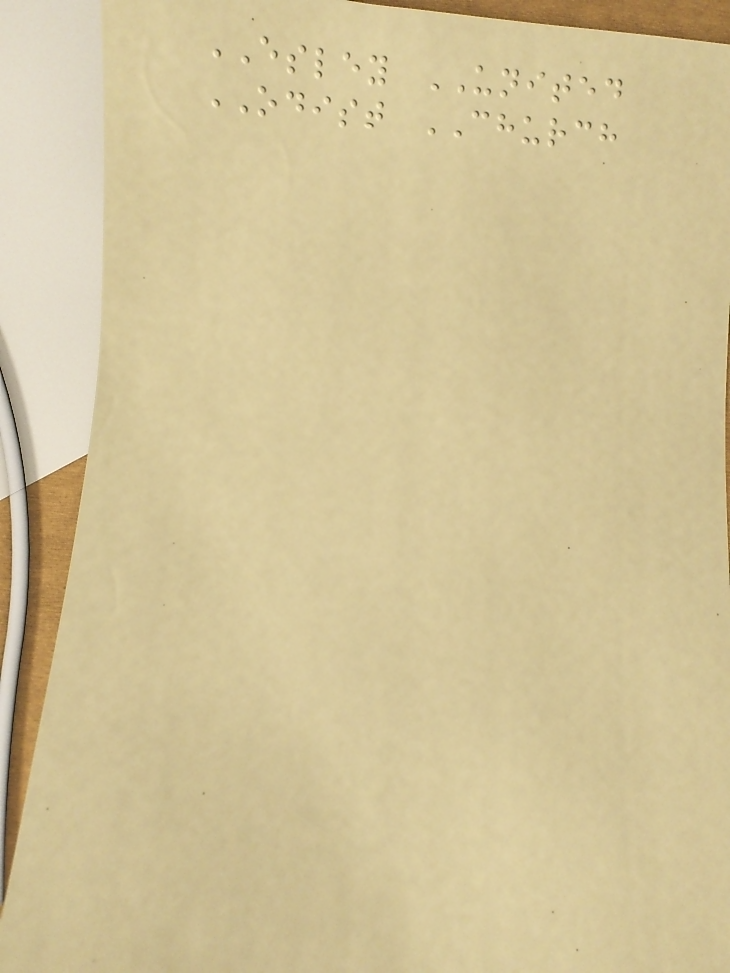ESLEY UNITED
ODIST CHURCH
